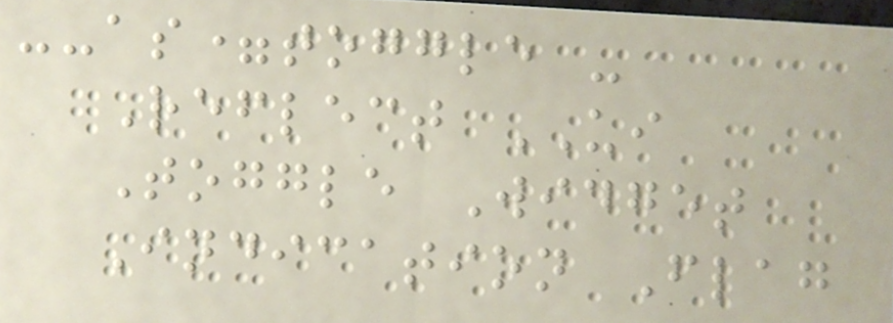--as=toggle -
Reflect UI
Toggle Widget
Indication Flag
